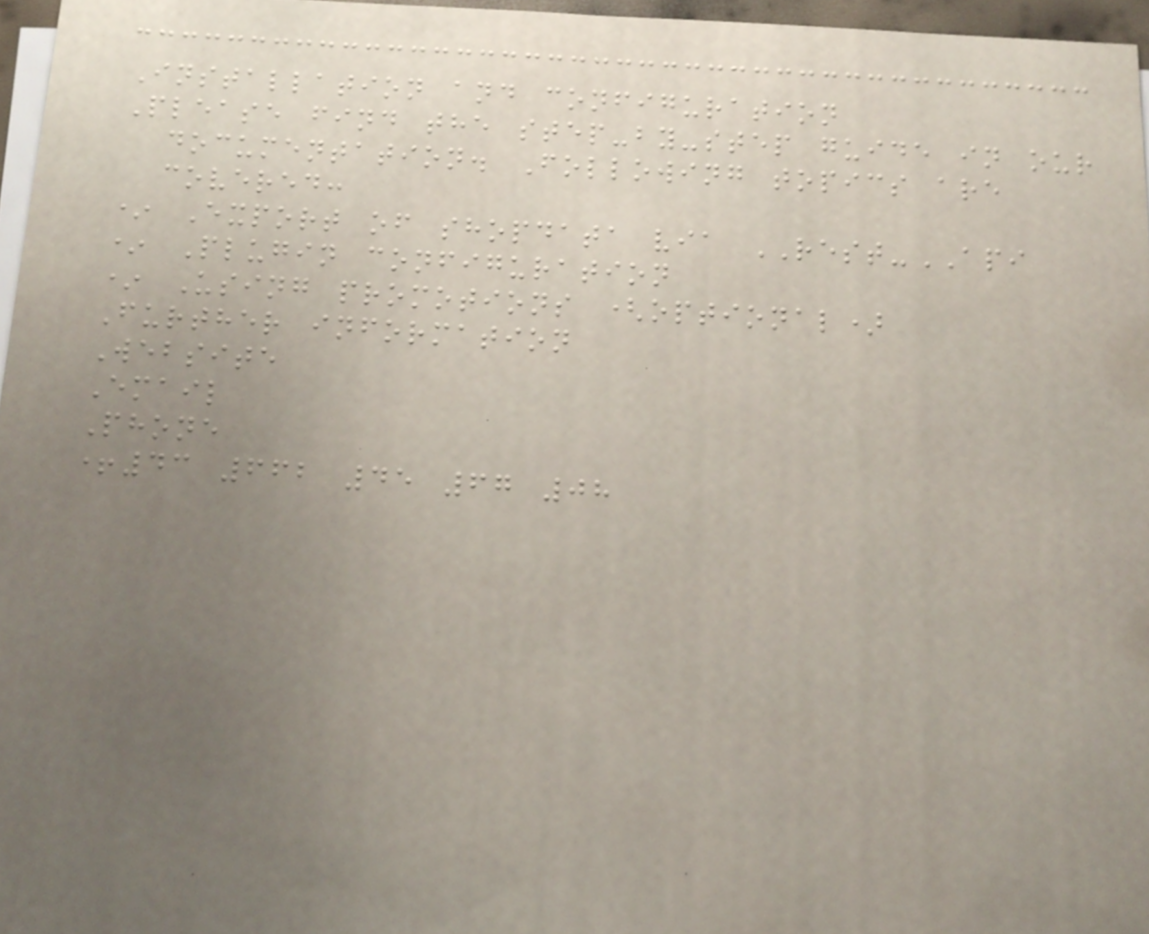Installation and configuration
Please find the step-by-step guide in our
documentation. Following topics are
covered:
* Export of shopdata via REST-API
* Plugin configuration
* Using promotions (optional)
Further information
Website
Email
Phone
+43 662 45 67 08
